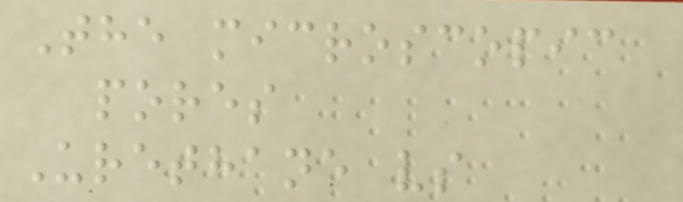The microscopic
pores
Urethane vs
